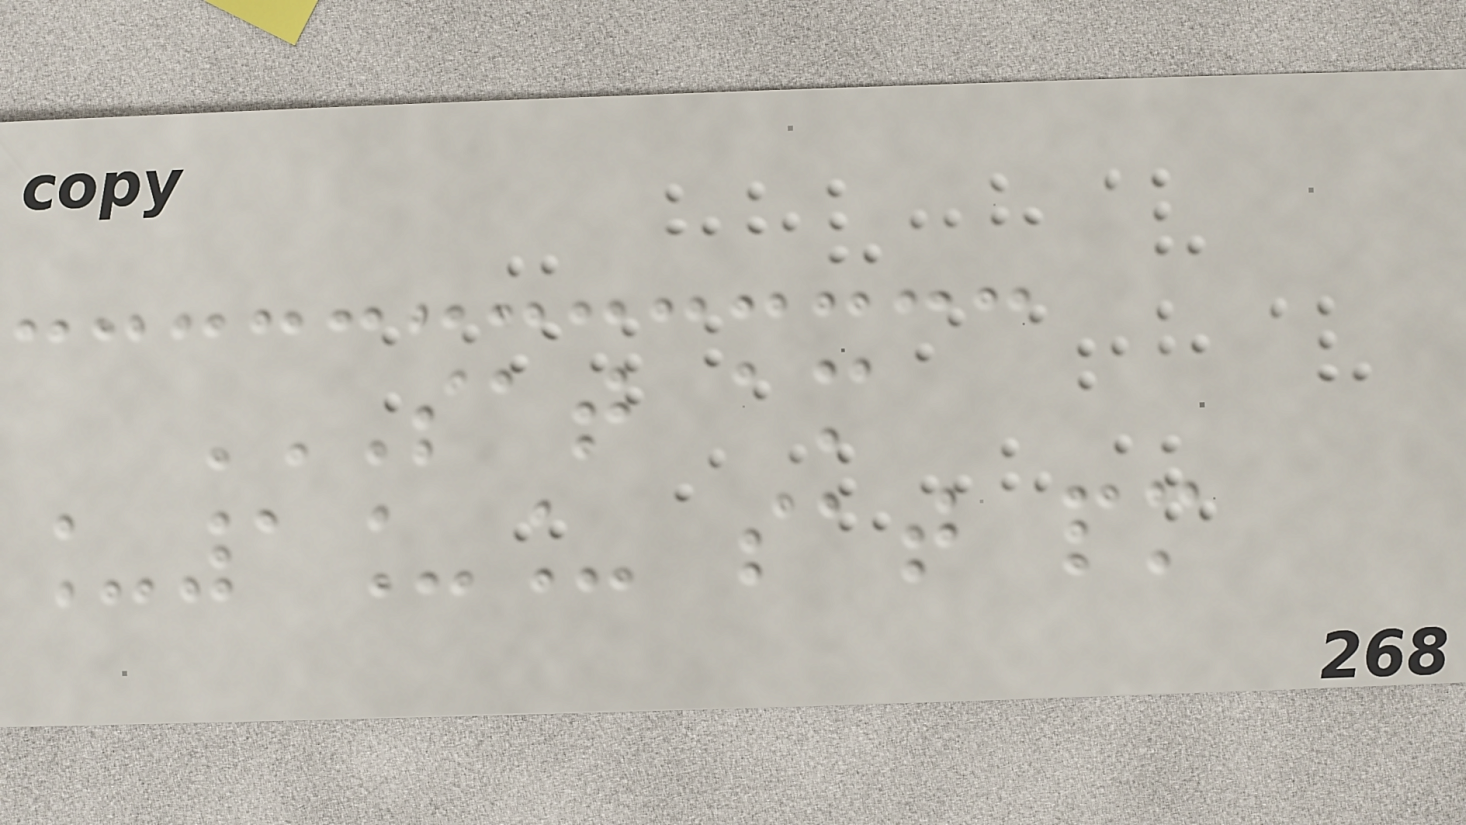SAT AM
_1__ SAT PM
